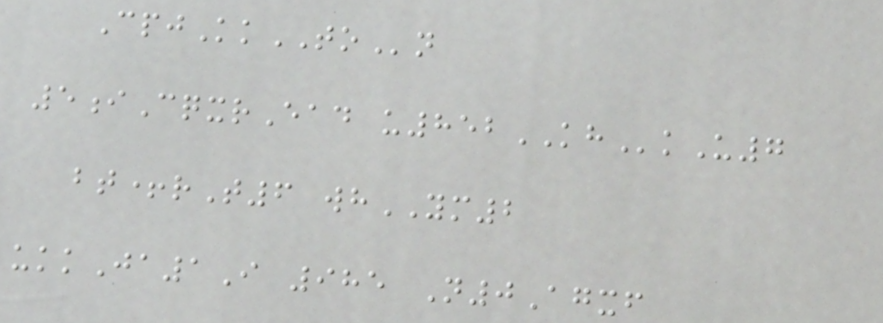CpjKkTOn
5iCqxrEad u852KHkU7
bt+rT6 whYM2
ukkJa1I 985 N0Agxf
